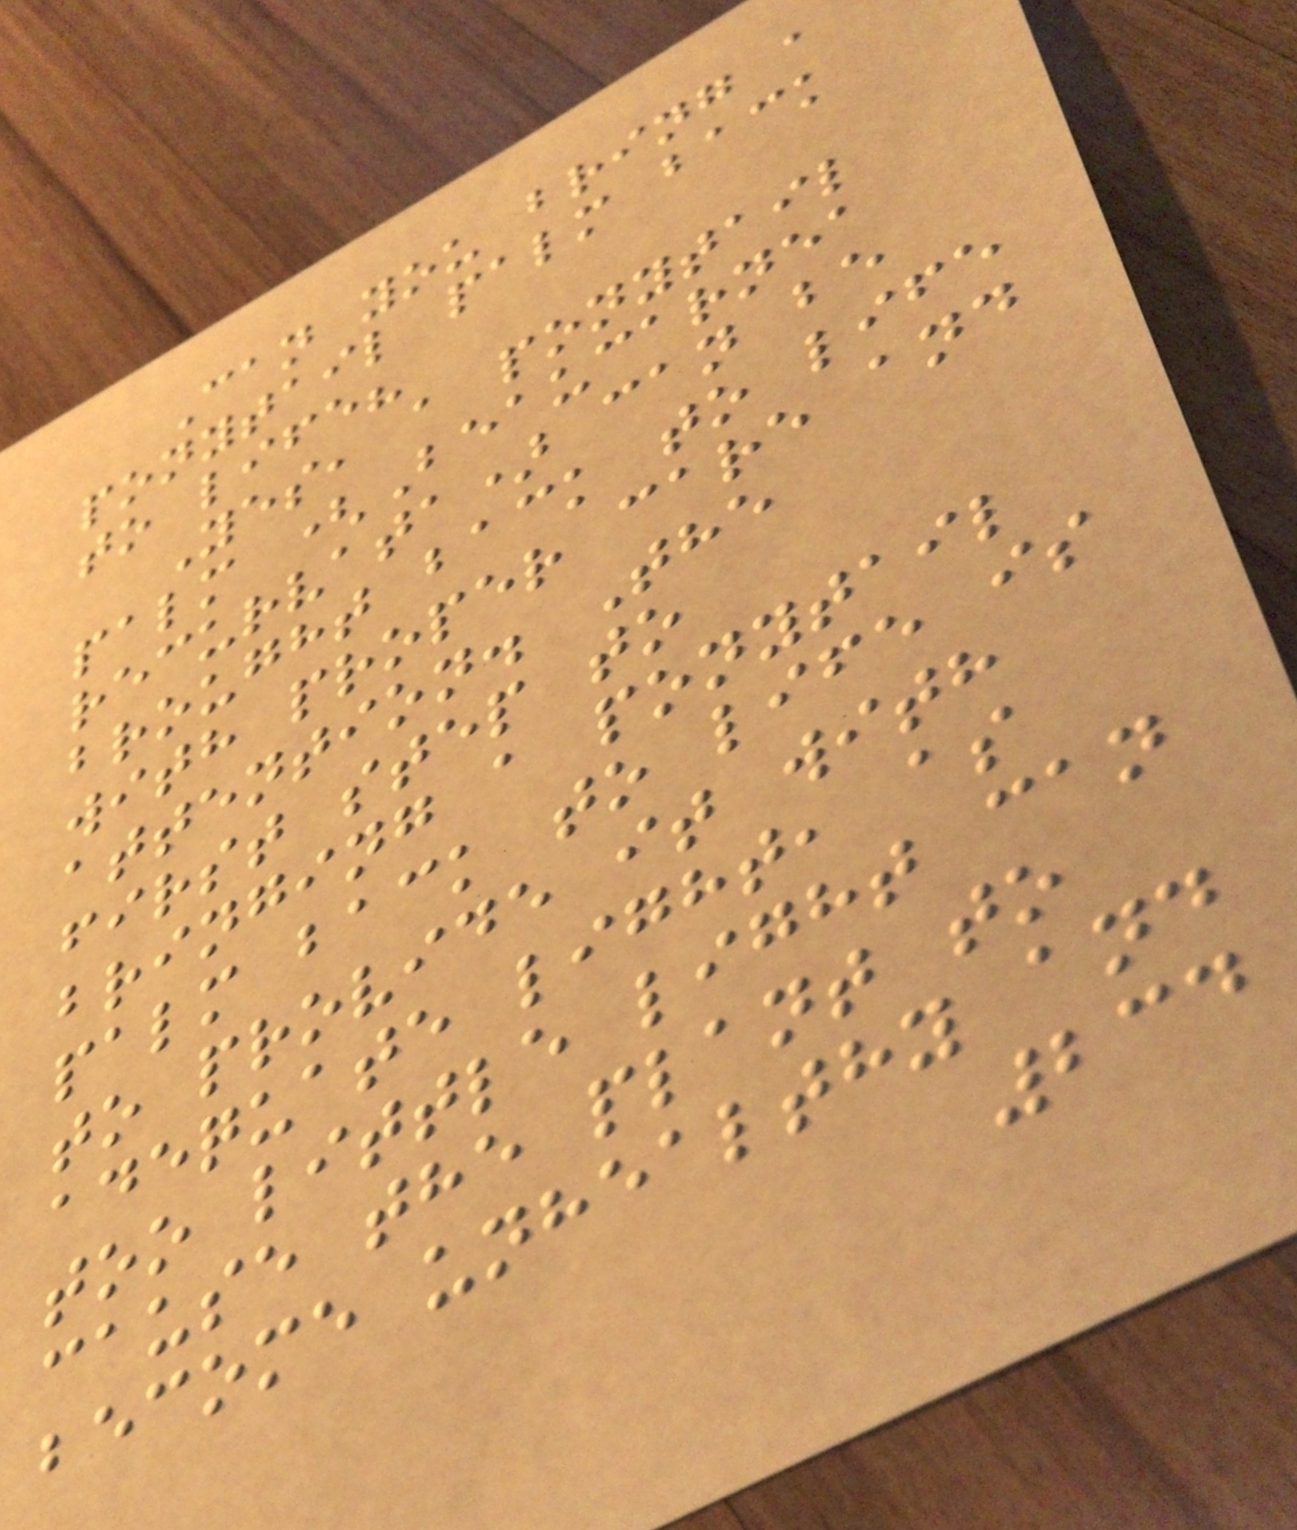Can you bring a
ponytail palm back
to life?
Yes, a ponytail
palm (Beaucarnea
recurvata) can be
brought back to life
with proper care and
attention. The
first step to
bringing a ponytail
palm back to life is
to provide it with
adequate light, as
too little light can
cause the plant to
become unhealthy and
234
